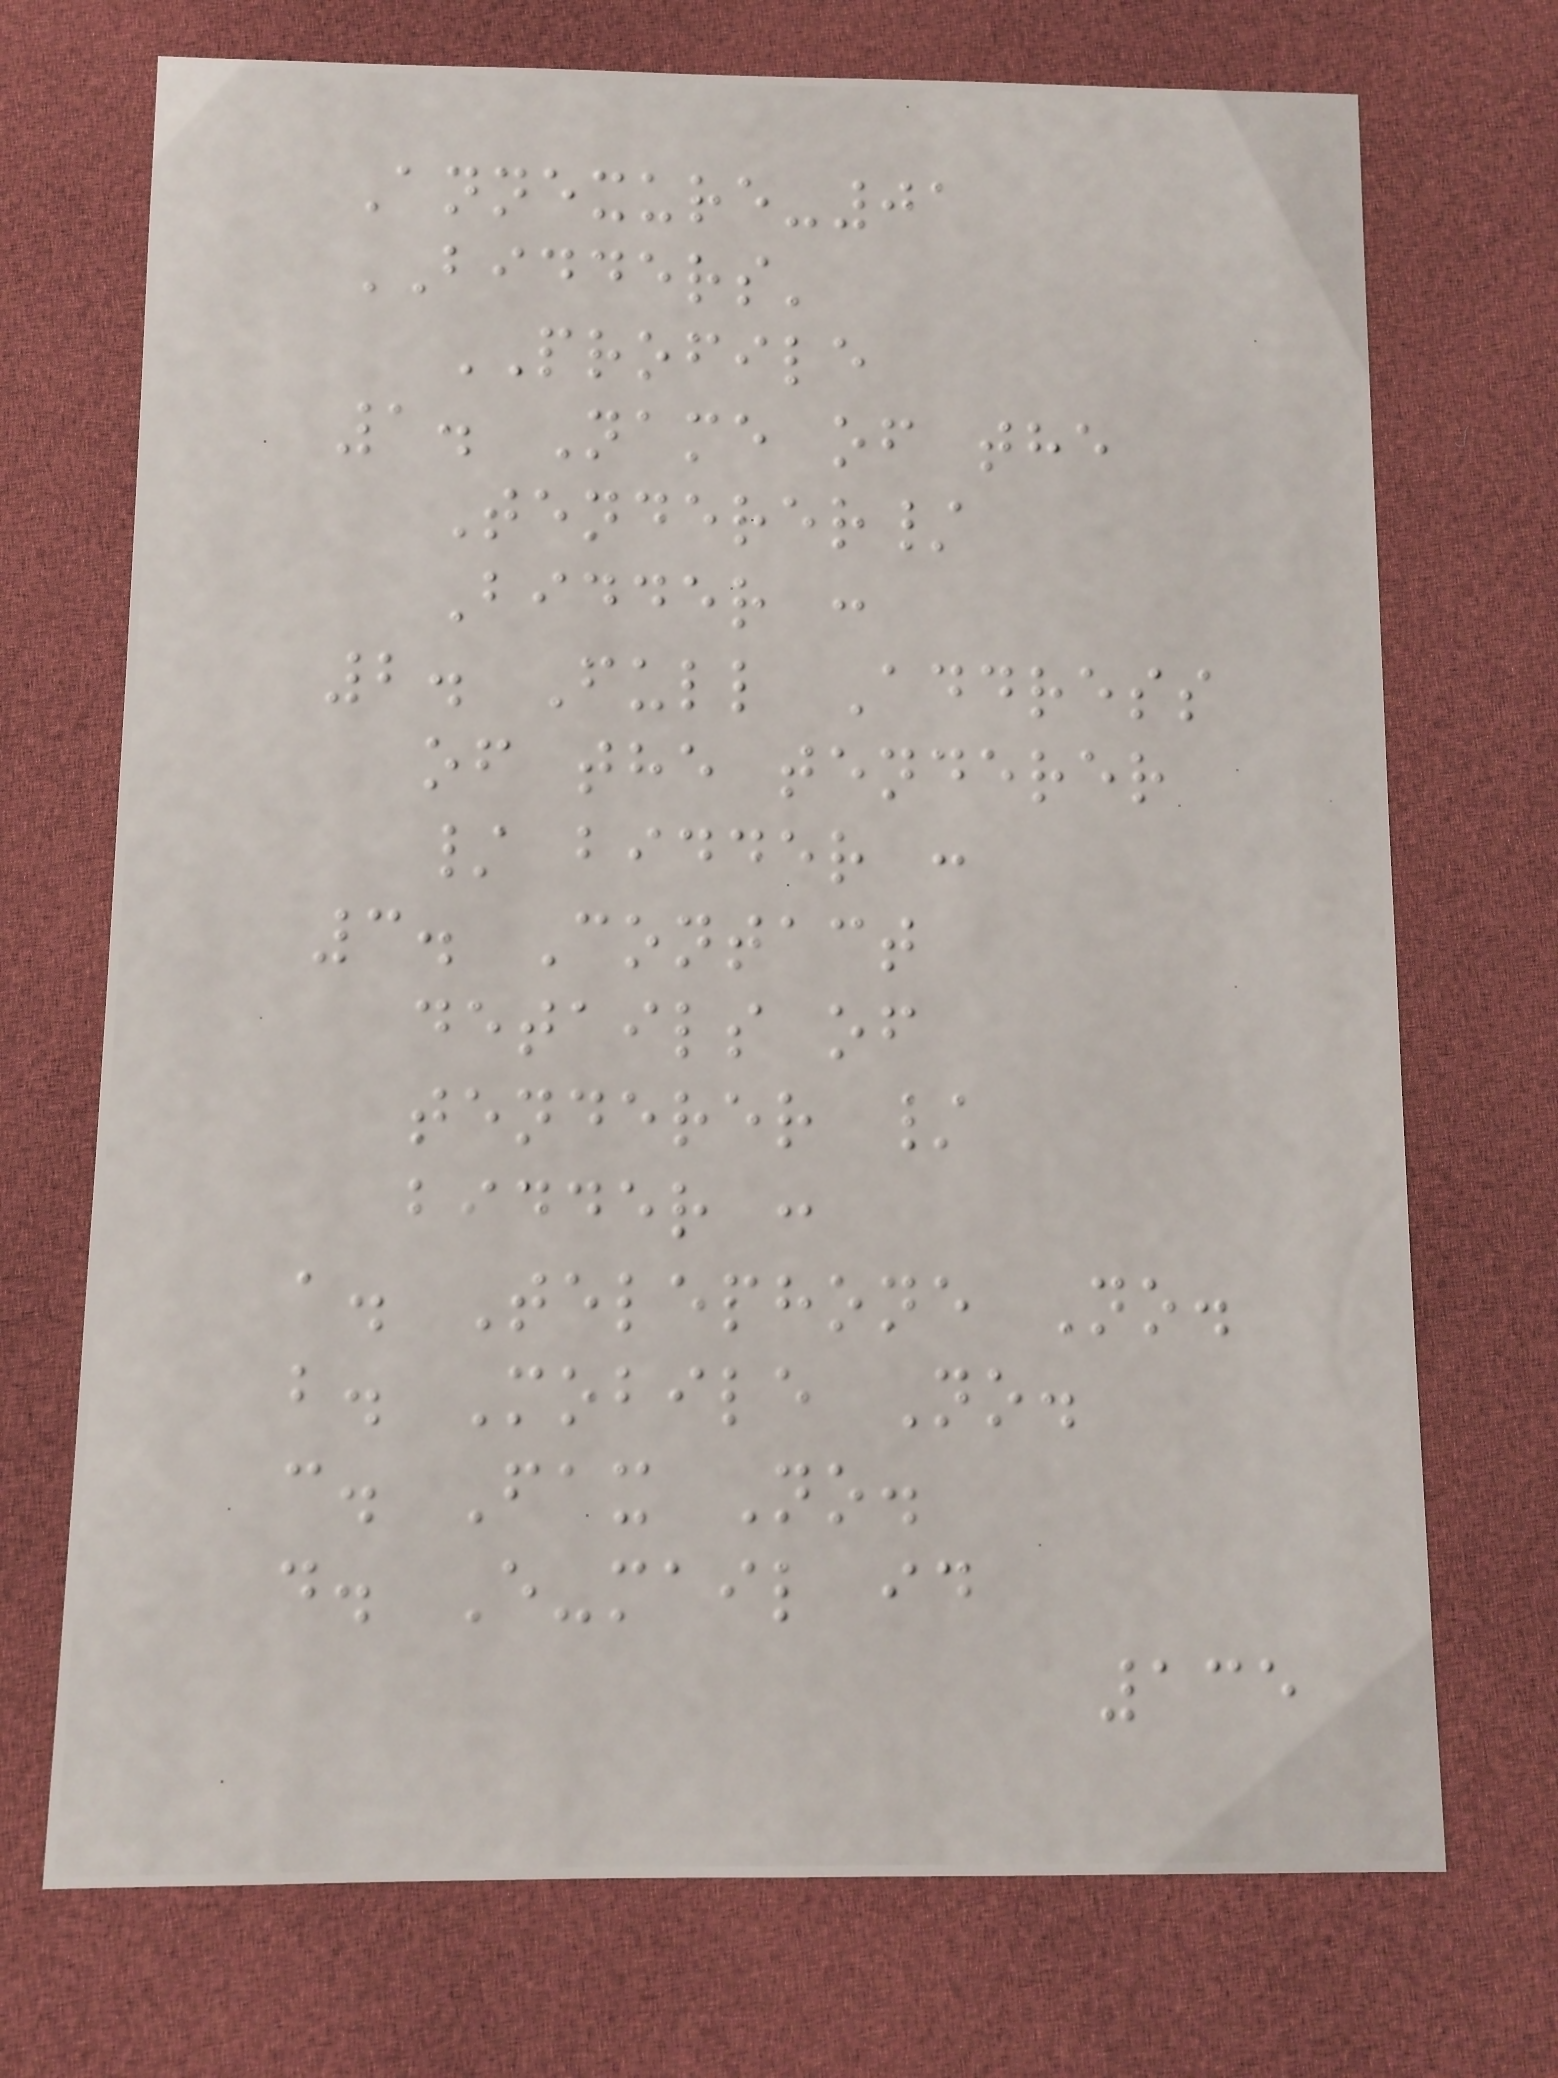Annexure-01
BIDDERS'
PROFILE
1. Name of the
Tenderer/
Bidder :
2. Full Address
of the tenderer
/ bidder :
3. Contact
details of
tenderer /
bidder :
a. Telephone No.
b. Mobile No.
c. Fax No.
d. E-mail id
135
